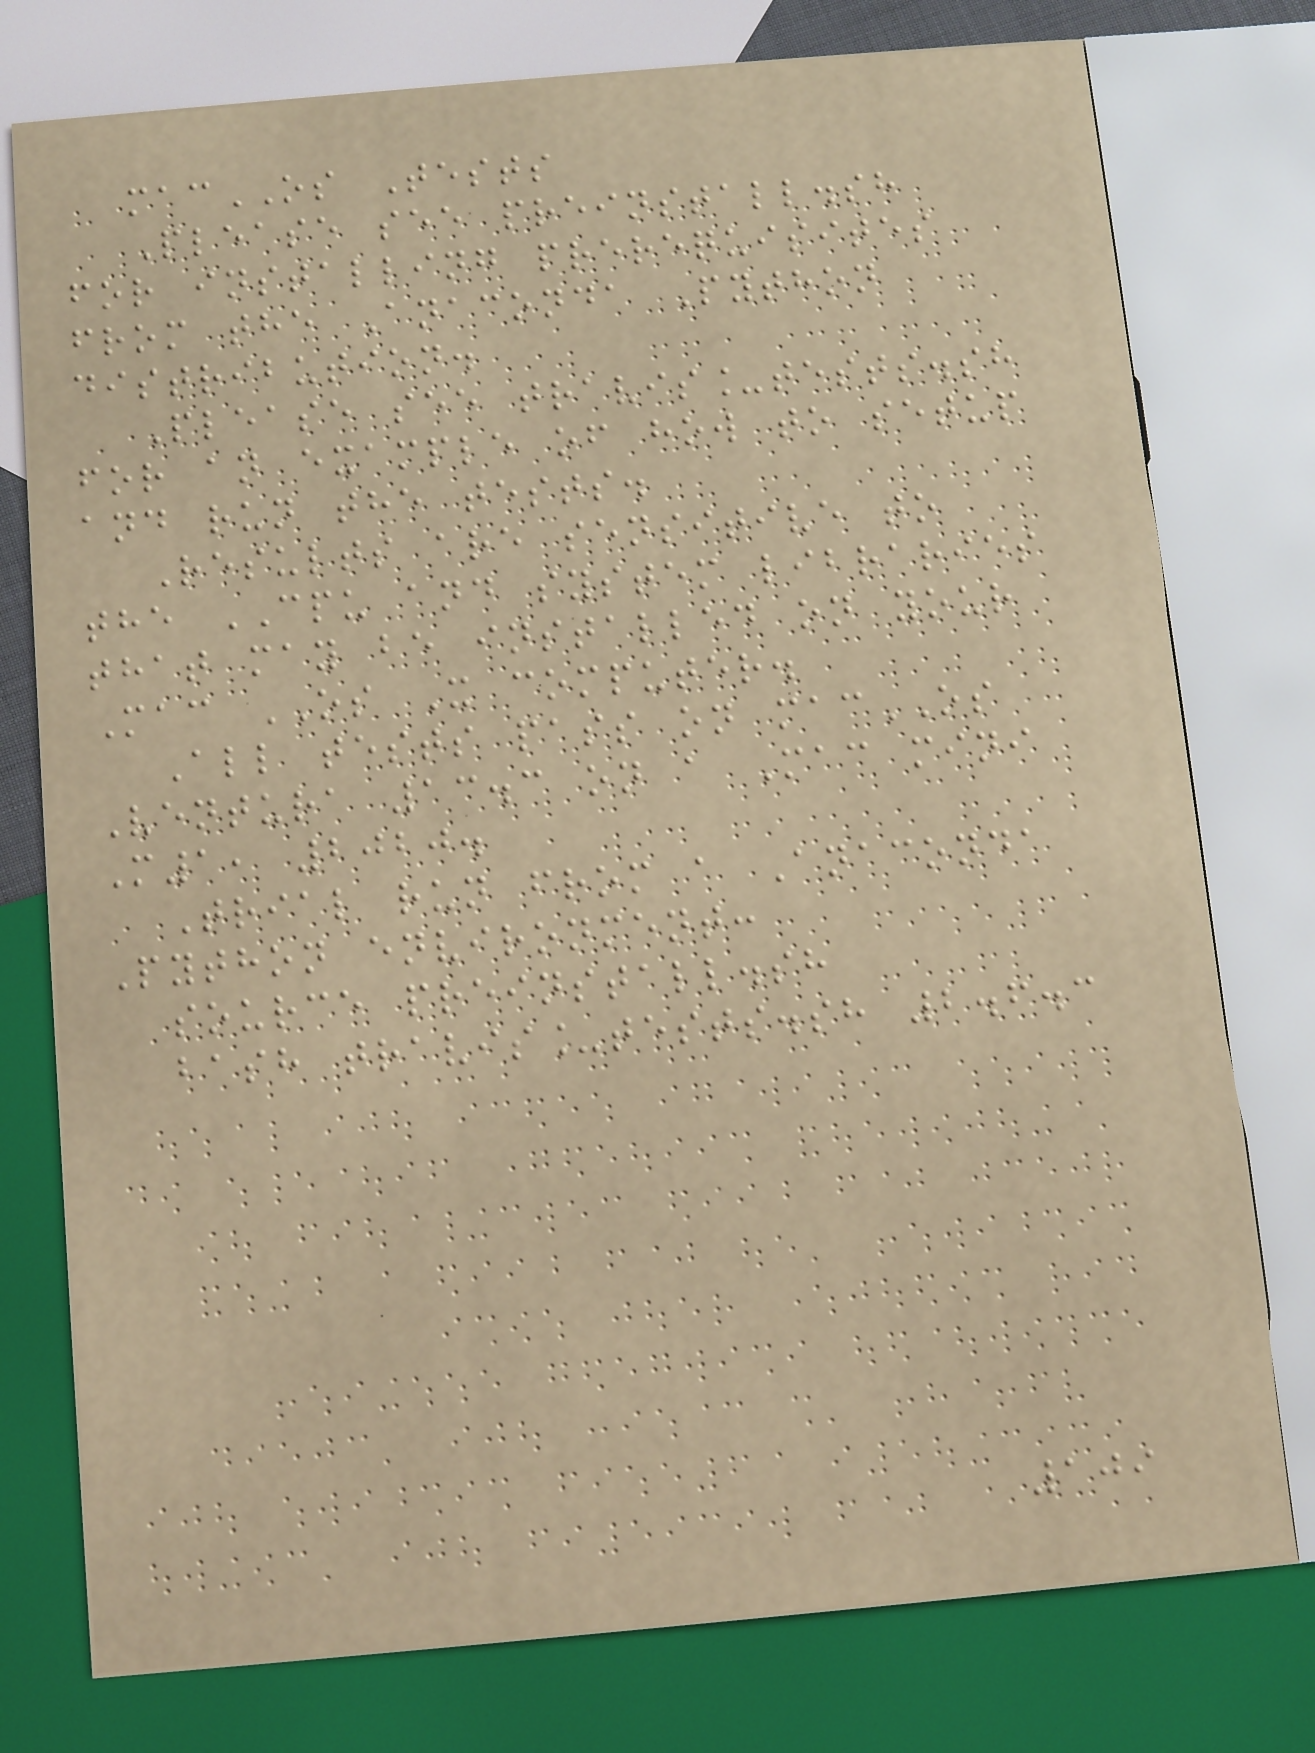macOS Tests
Please see preinstall.sh
for installing prerequisites
from the Anaconda Python
distribution.
Please see travis_tests.sh
for an example of how to setup
and run the tests.
Results are sensitive to
the CPU and system libraries
that may be installed on your
Mac OS X computer.
All tests pass on macOS
Ventura 13.3 on a Mac mini
M1, 2020.
Trial run from a Anaconda
Python environment:
source preinstall.sh
bash travis_tests.sh 2.6.3
109
